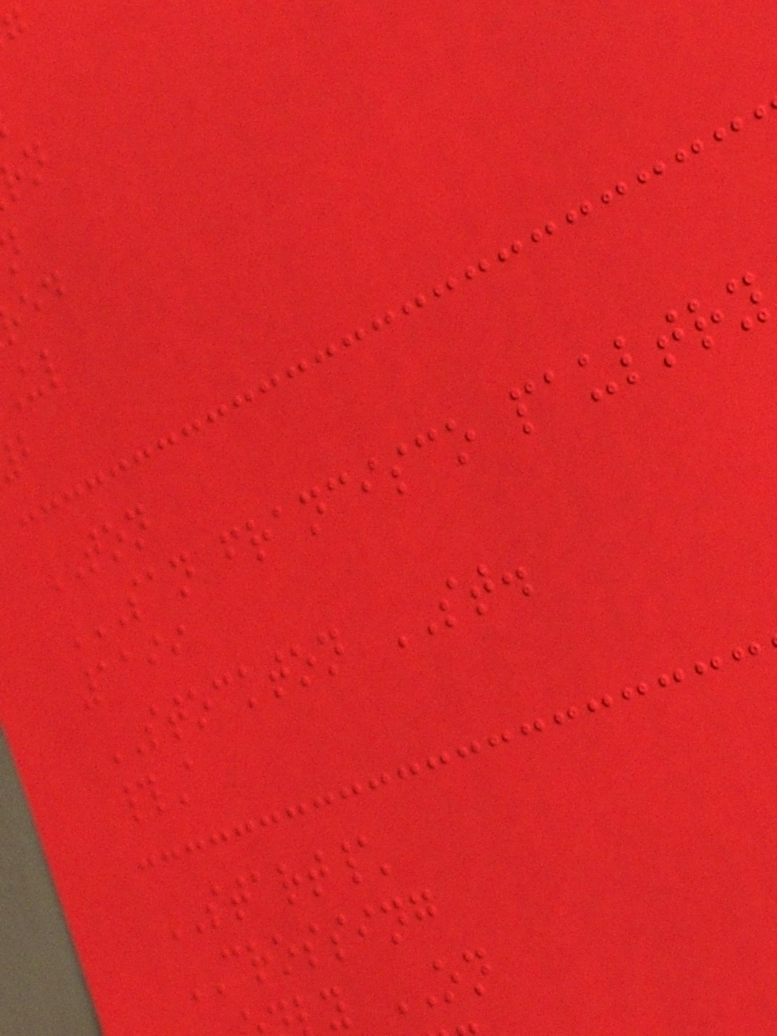TON
1199
STOCKTON ST.
#A
START\
CROSSING
y ON
